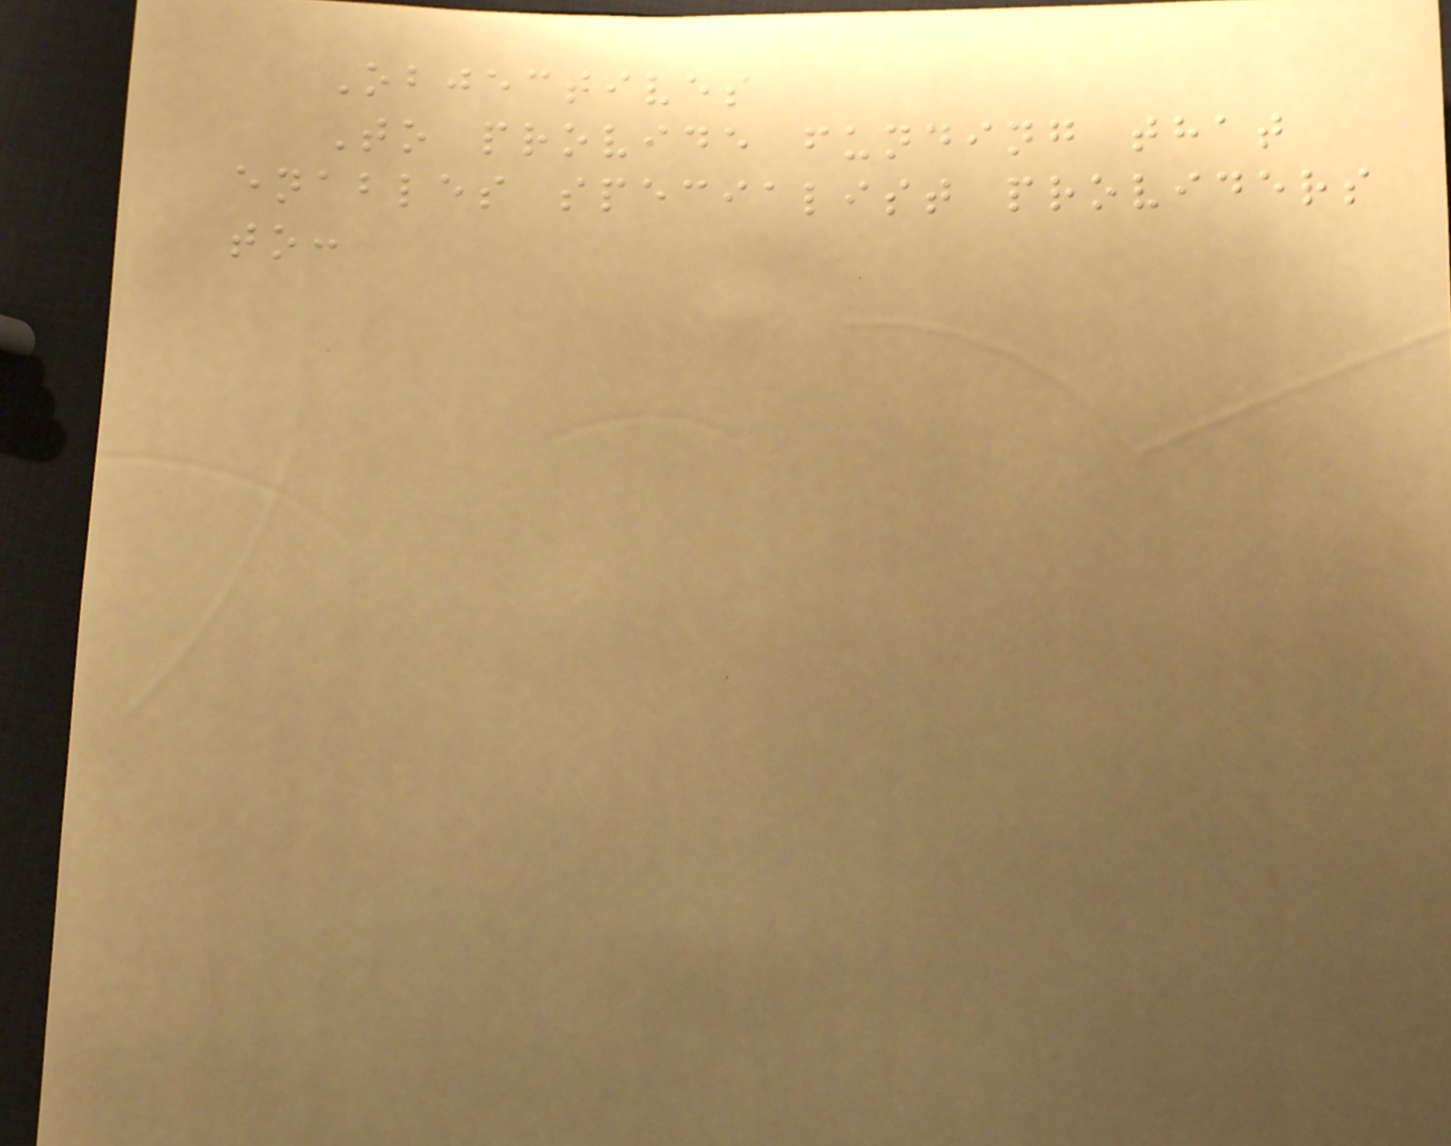Objectives
To provide funding that
enables specialist providers
to:
